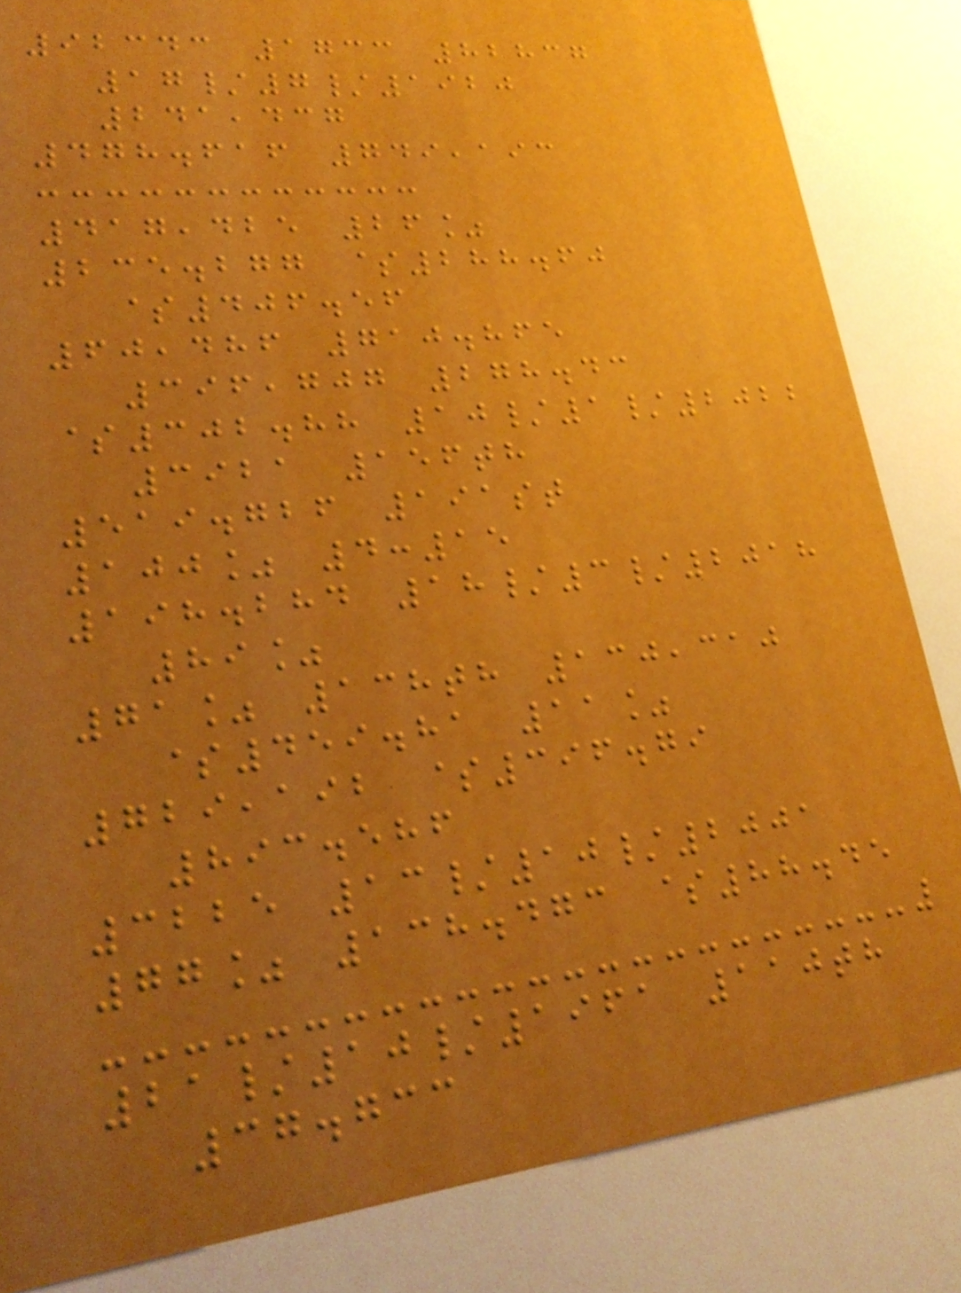92343 1733 82837
17/7/1920
241,437
478.616 749,193
417,425 26%
235.277 $288.60
$406.56
60,486 710.865
396,707 278.43
$302.88 10/1/2022
3921 156th
519.726 191st
100% 4:15
198.284 18/3/2018
89%
71% 138th 130,310
$459.81 11%
729,192 $396.79
893.586
3225 13/10/2001
77% 138.473 $88.45
21/10/1961 110th
37.733
